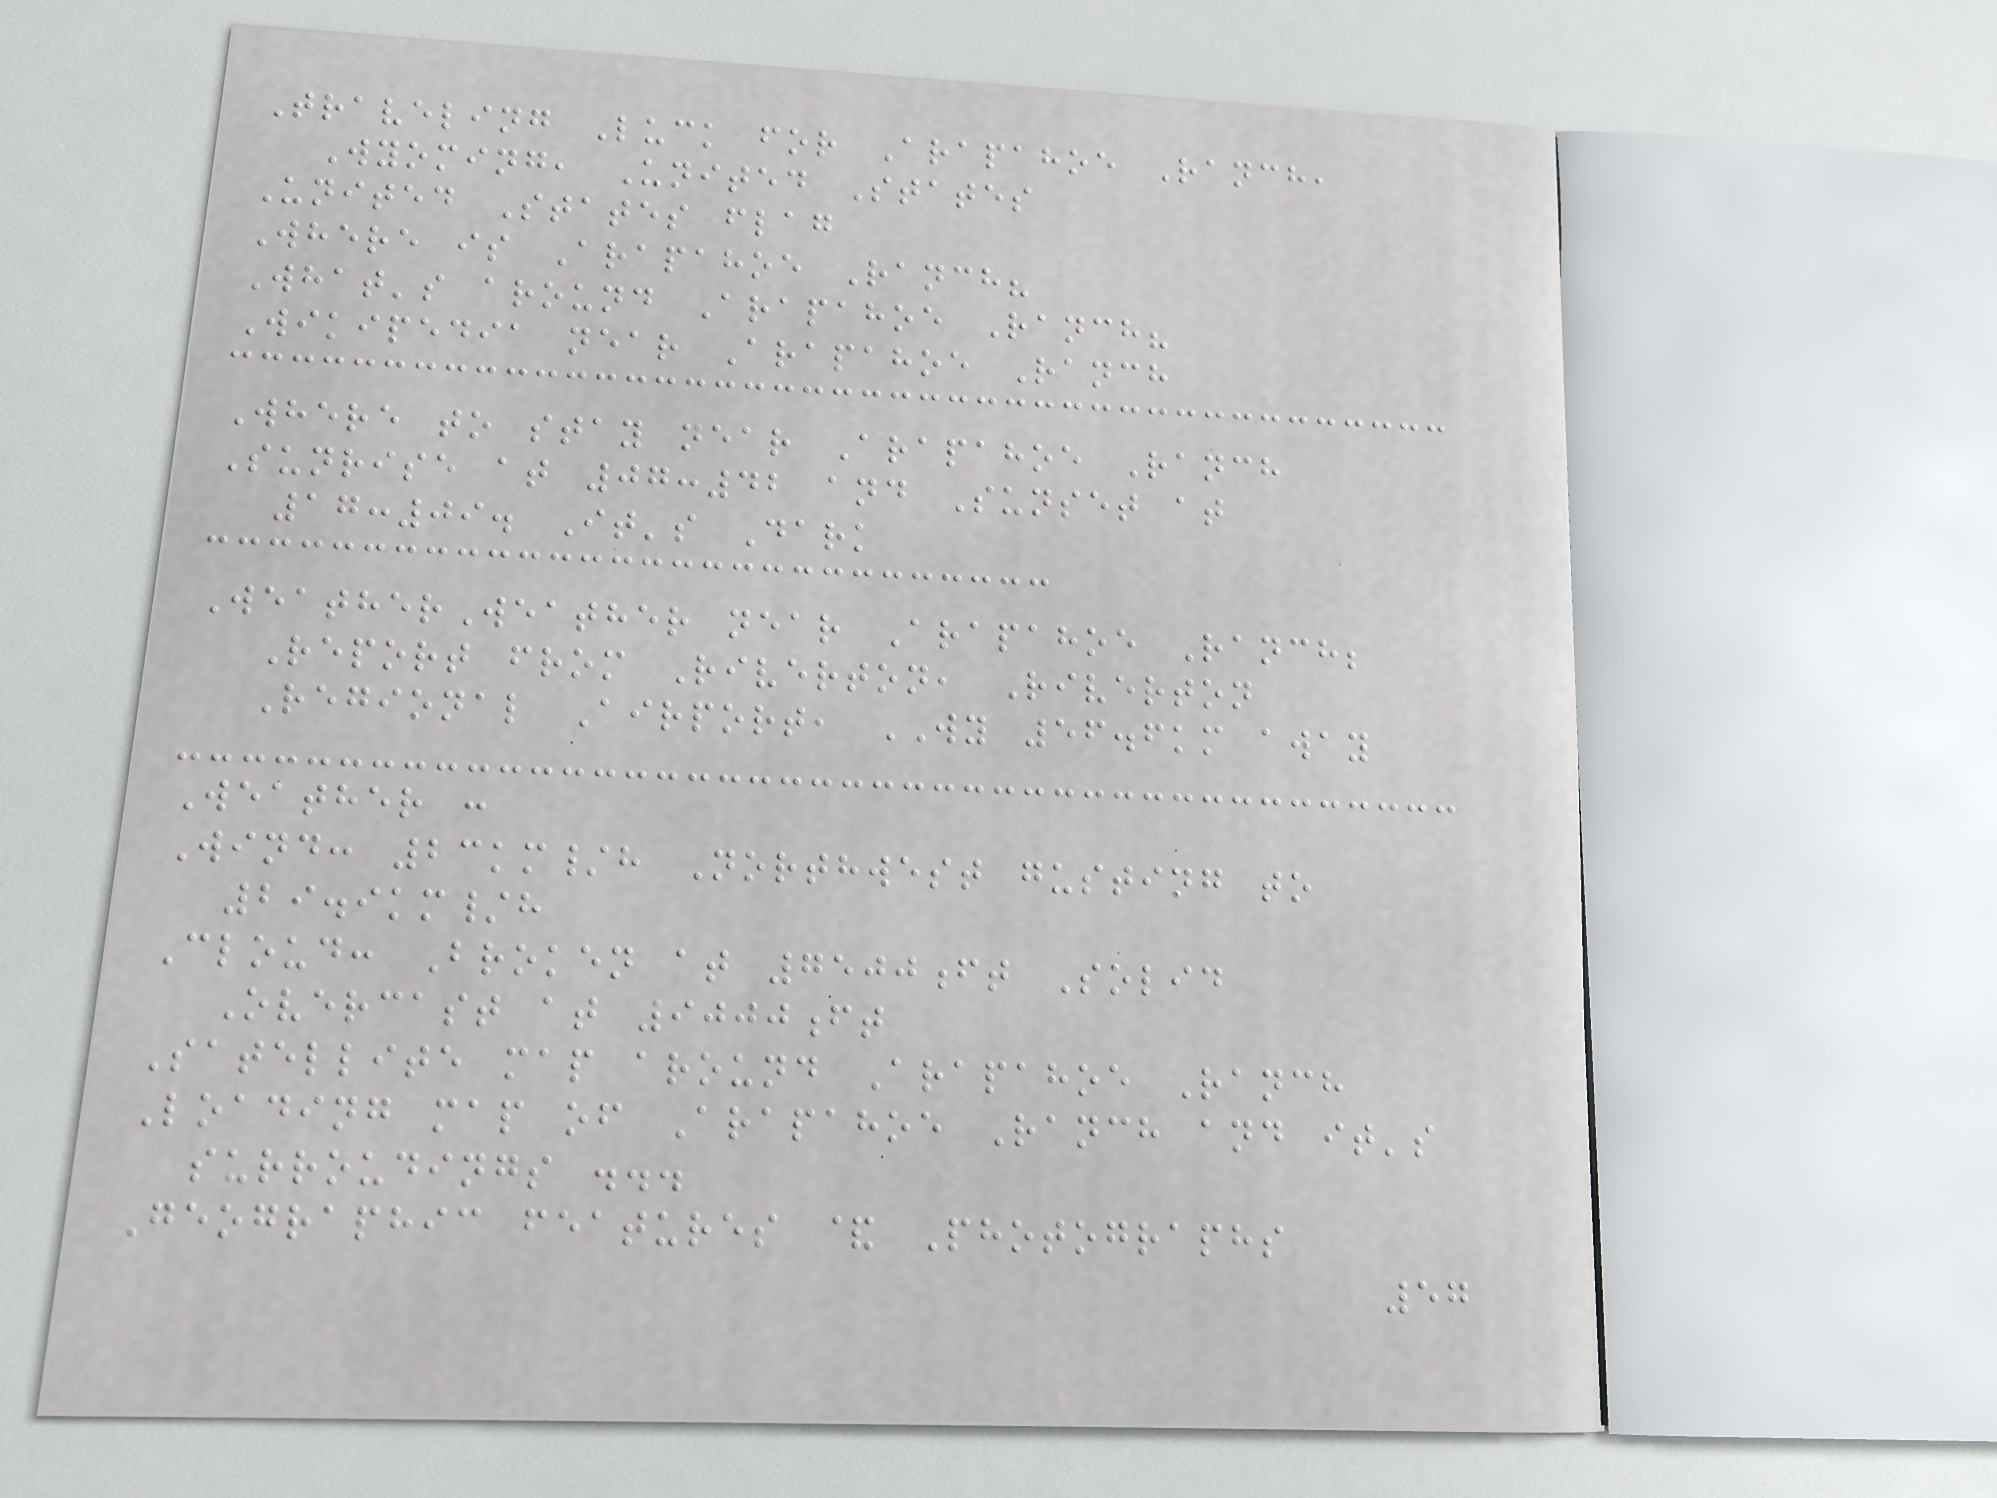Traveling Luck for Arapahoe Ranch,
Wyoming, United States
United States flag
Where is Arapahoe Ranch?
What's around Arapahoe Ranch?
Wikipedia near Arapahoe Ranch
Where to stay near Arapahoe Ranch
Sunrise at 07:42 and Sunset at
17:09. It's Dark
WeatherWeather near Arapahoe Ranch;
Report from Riverton, Riverton
Regional Airport, WY 56.6km away
Weather :
Wind: 23km/h Northwest gusting to
29.9km/h
Cloud: Broken at 7500ft Solid
Overcast at 9000ft
Satellite map around Arapahoe Ranch
Loading map of Arapahoe Ranch and it's
surroudings ...
Geographic features & Photographs
57
